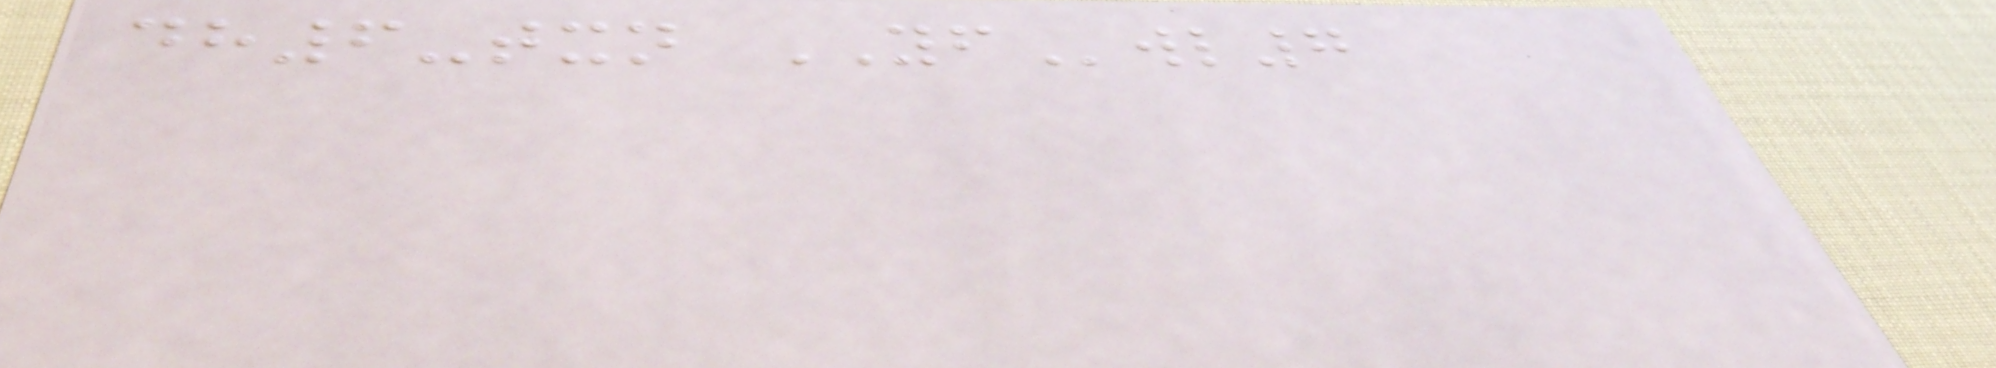dh6-txn YFwl7
